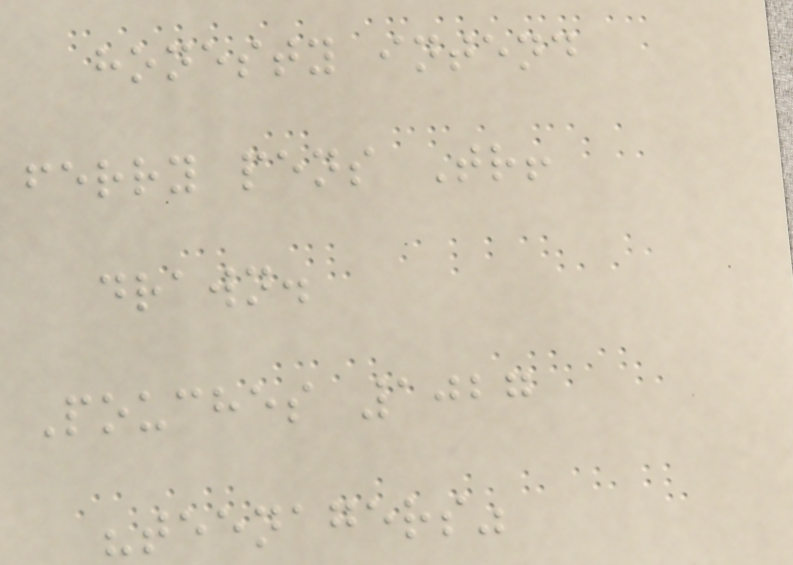honesty intend
ferry pens Tr!
drawn.
Pouches 1027
"teenagers"
